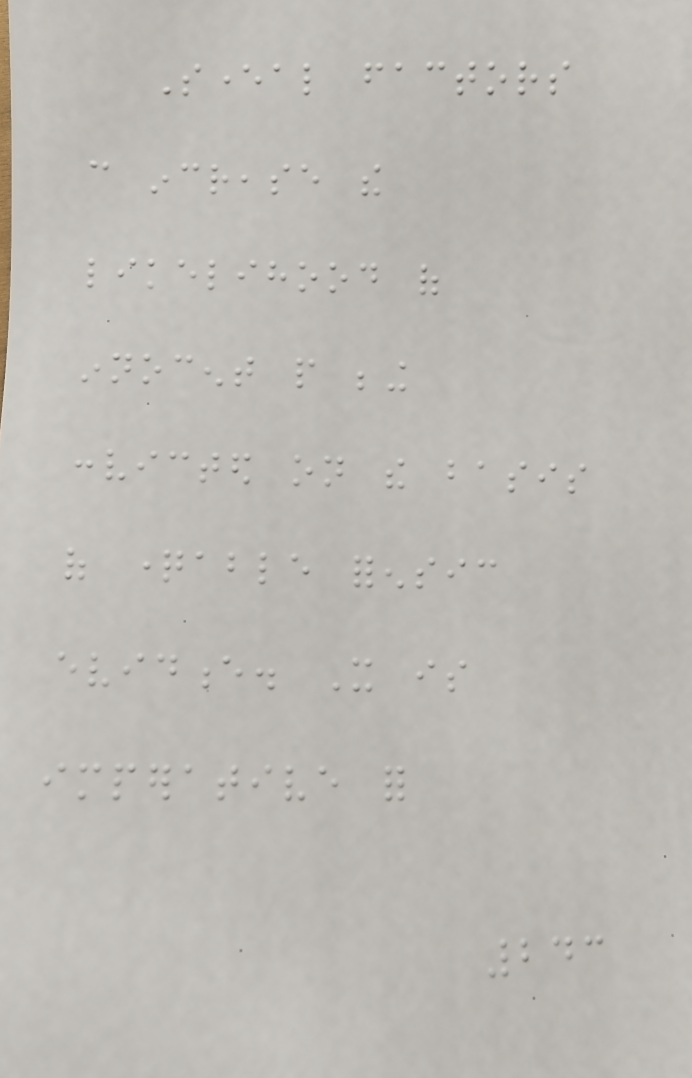Several factors
can increase the
likelihood of
innocent people being
convicted on the basis
of questionable forensic
evidence. It is
imperative for
243
